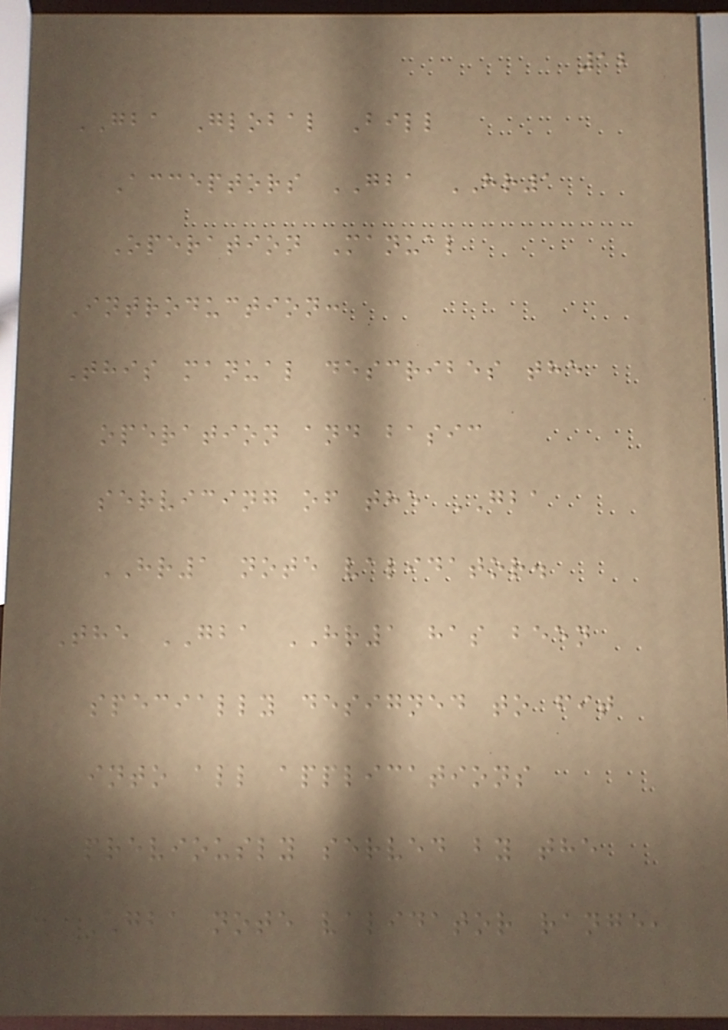12
GBA Global Bill
Acceptors GBA HR1
Operation Manual
Introduction:
This manual describes the
operation and basic
servicing of the GBA
HR1 note validator.
The GBA HR1 has been
specially designed to fit
into all applications
previously served by the
GBA note validator range,
